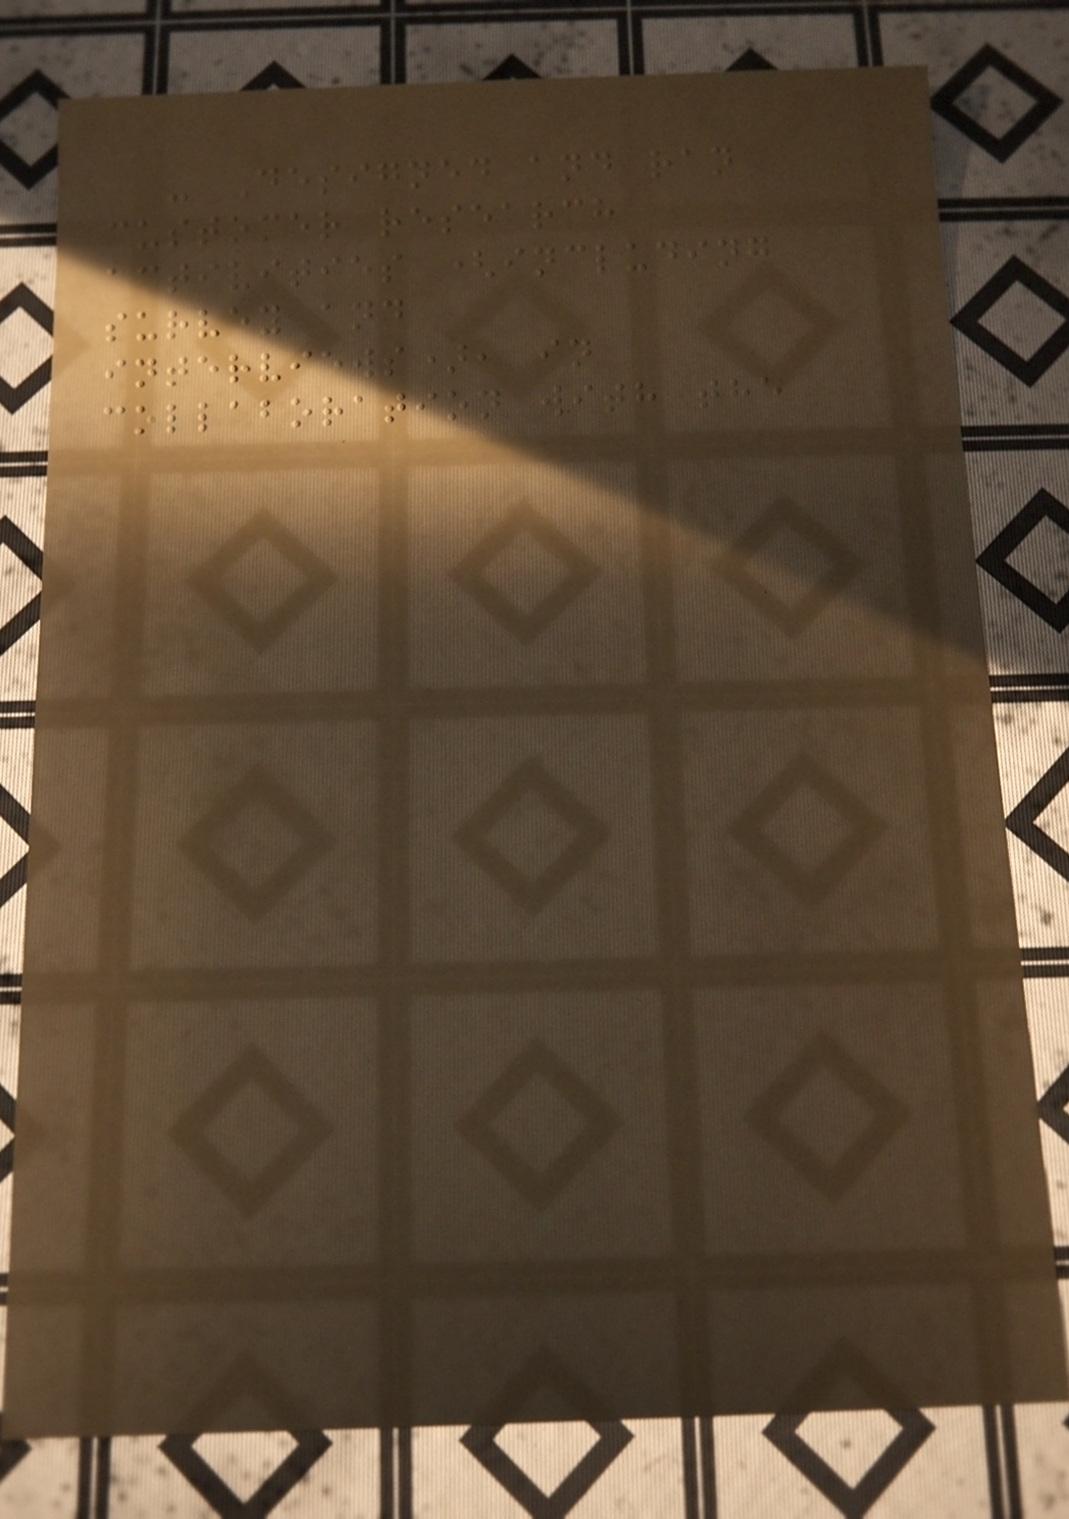- Designed and ran
customer research
activities (including
survey and
interviews), in
collaboration with the
